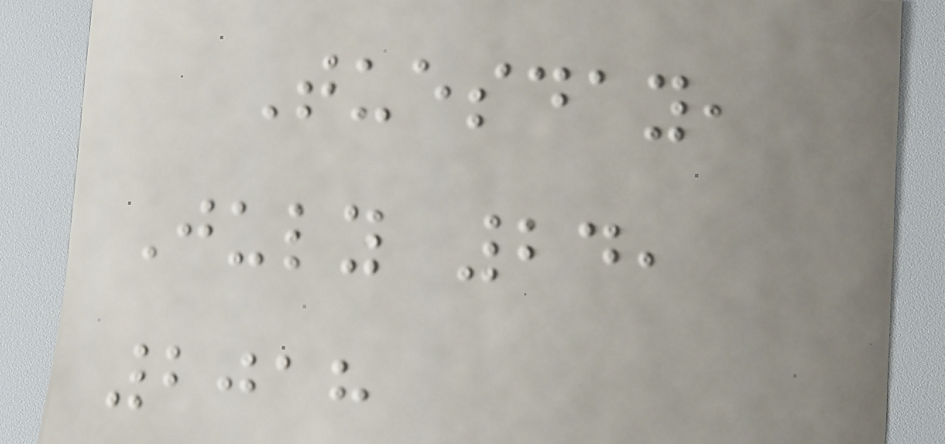Tuesday,
July 24,
2018
